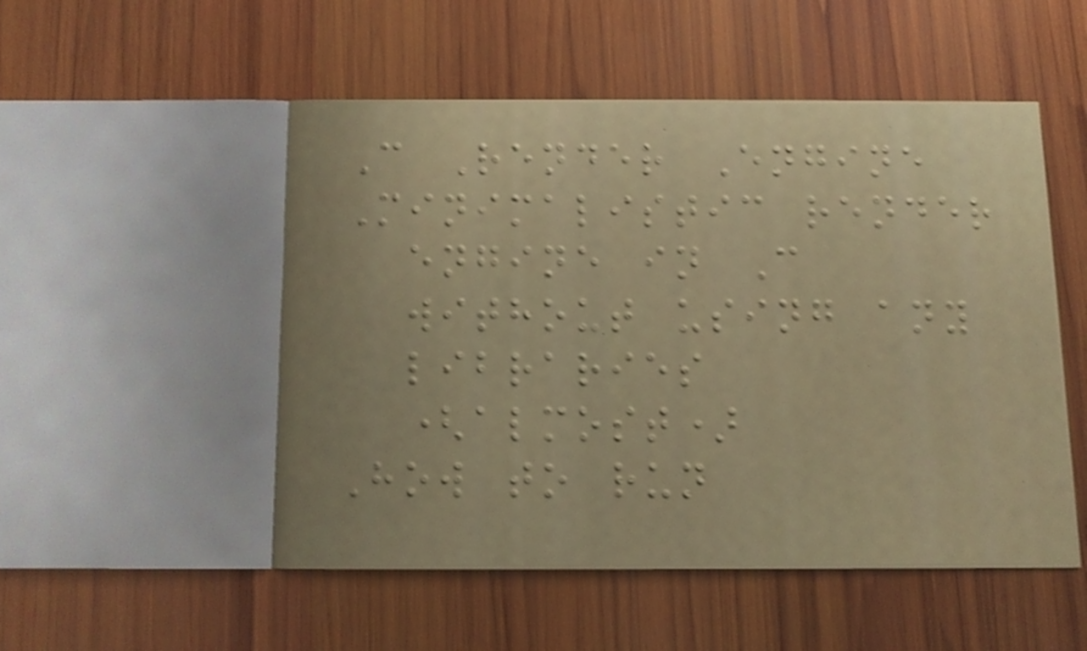C Render Engine
Minimalistic render
engine in C
without using any
libraries
(almost)
How to run
